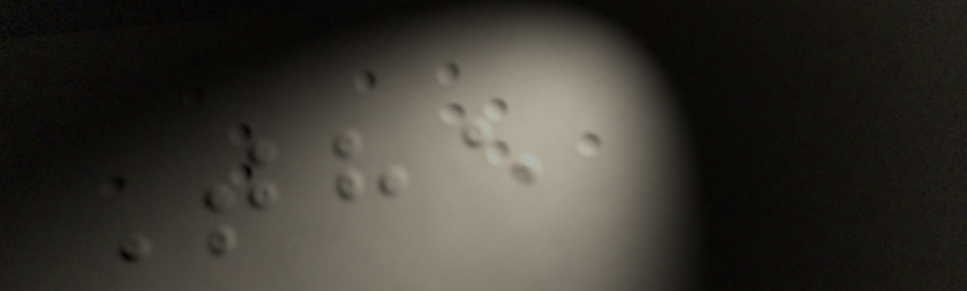The
